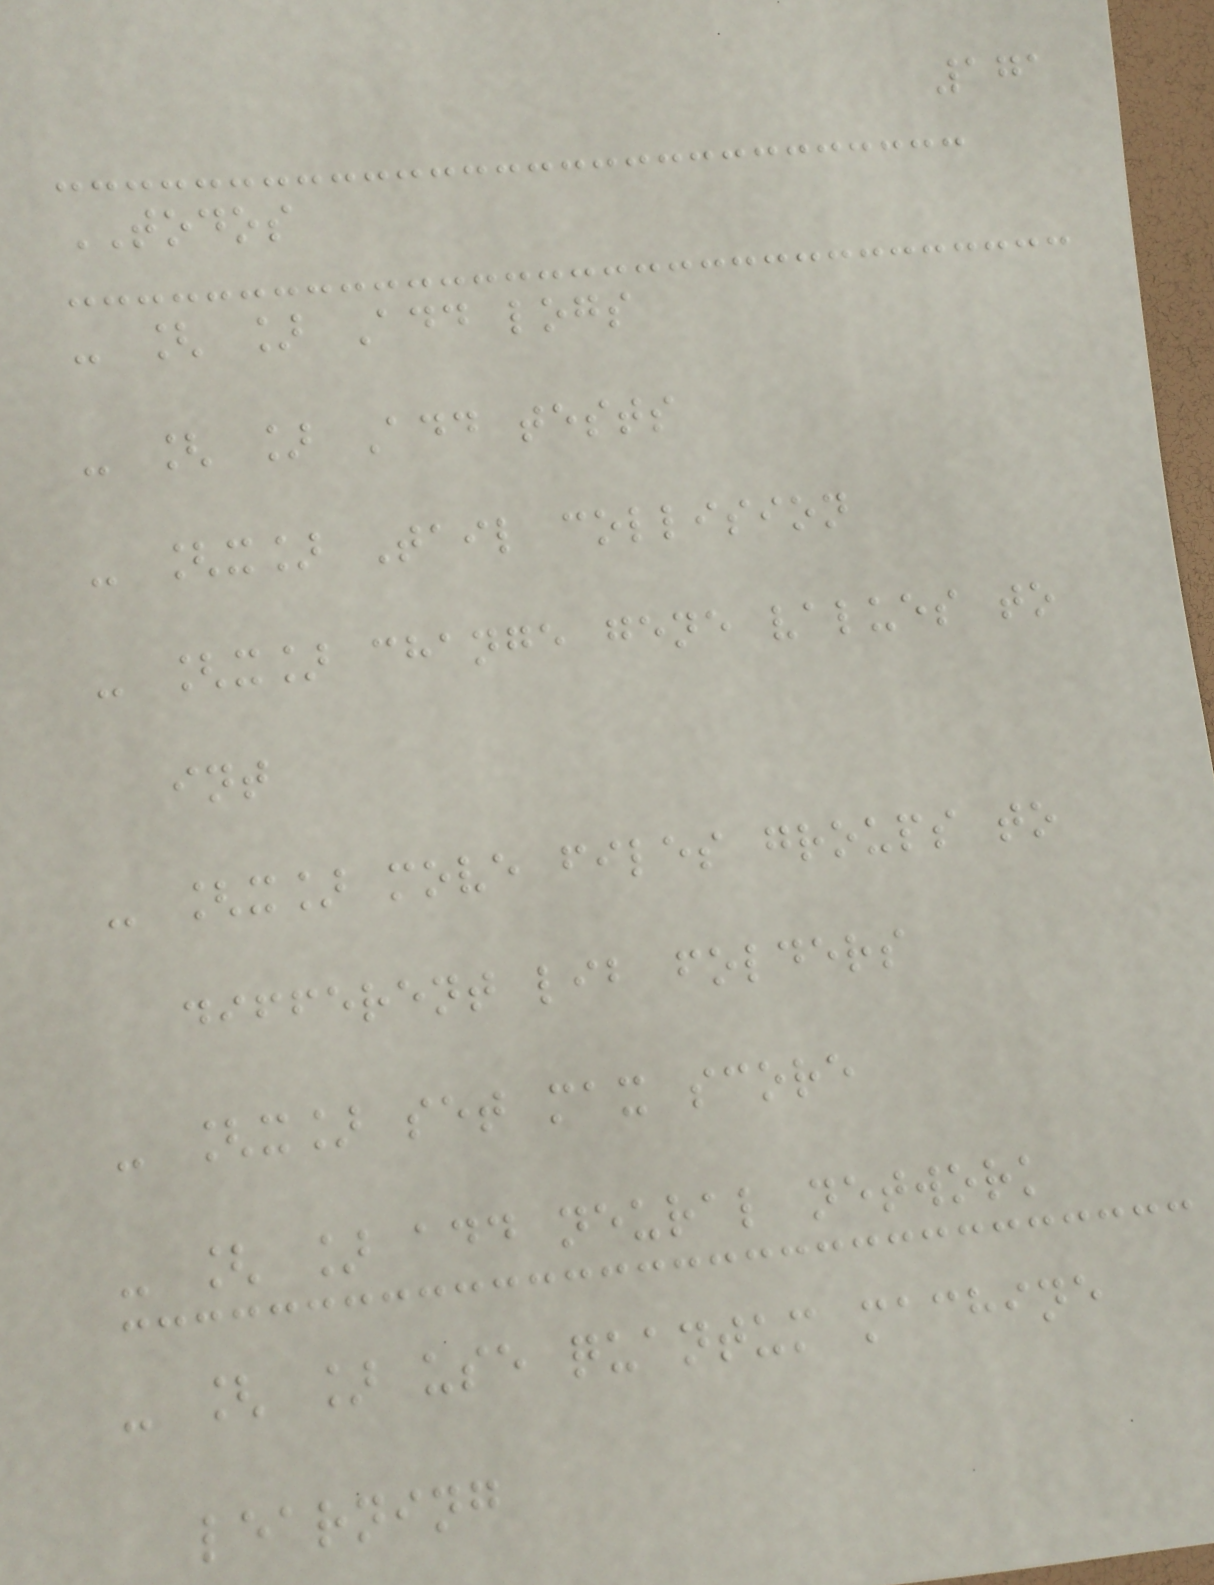171
TODOS
- [ ] Add logs
- [ ] Add tests
- [x] Tail collision
- [x] change gene values to
int
- [x] move files groups to
different lib folders
- [x] set max score
- [ ] add neural network
- [ ] use quantum machine
learning
